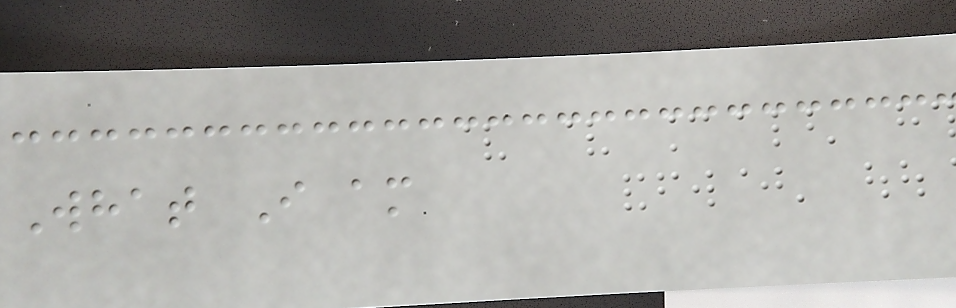What I am
